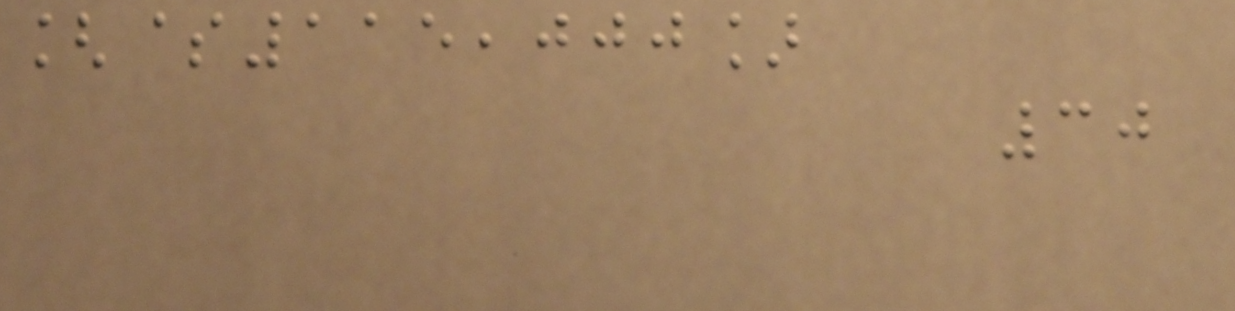[$115,000]
30
